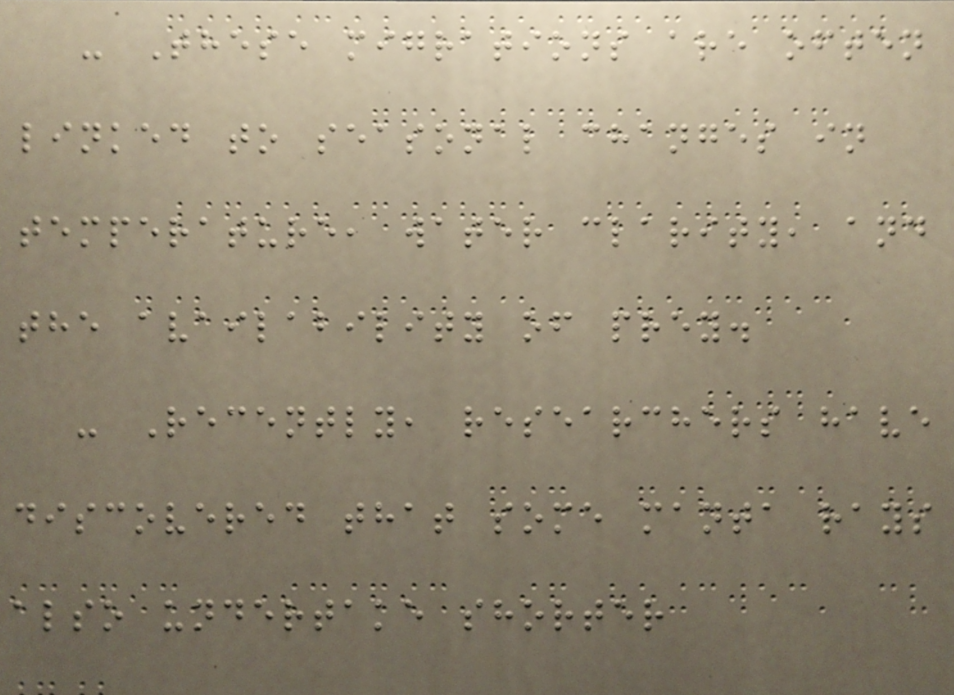- These migrations are often
linked to seasonal changes in
temperature, water clarity, and
the availability of prey.
- Recently, researchers have
discovered that some manta rays
also undertake shorter
